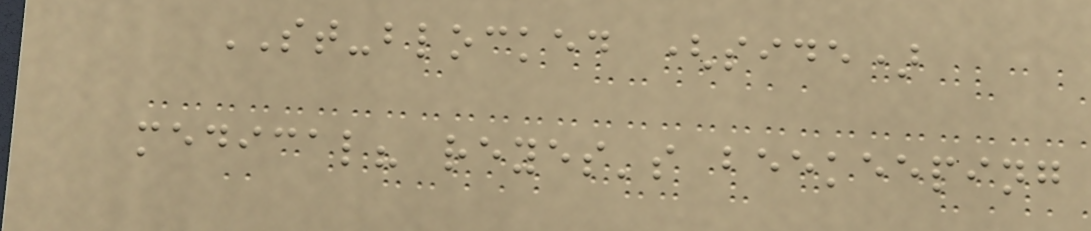ST-blocked (side)
medical? reyes's beekeeping
